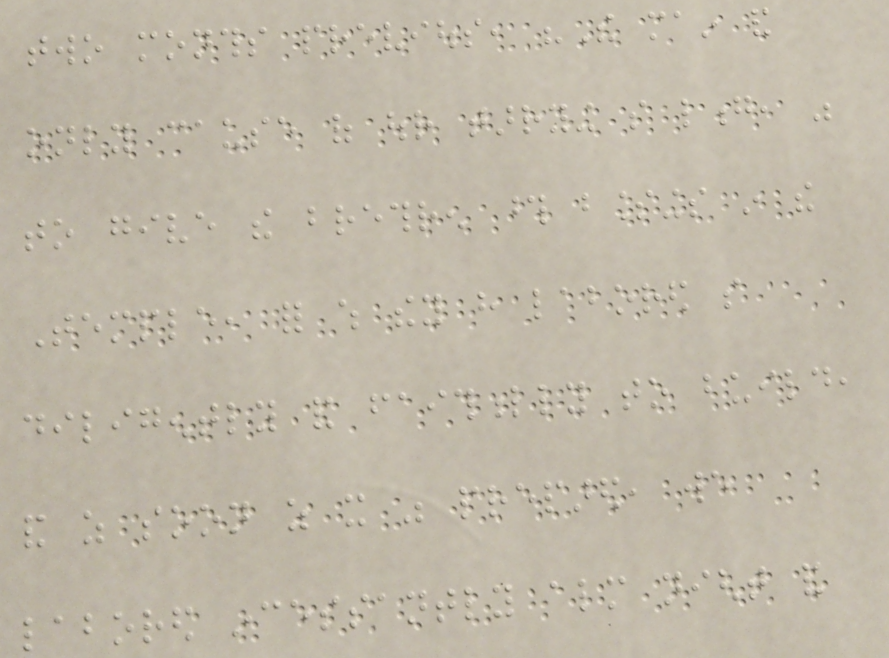two months previous, "The main and
only cause of our tarrying so long, was
to give the brethren those blessings in the
Temple, for which they have labored so
diligently and faithfully to build,
and as soon as it was prepared, we
labored incessantly almost night and
